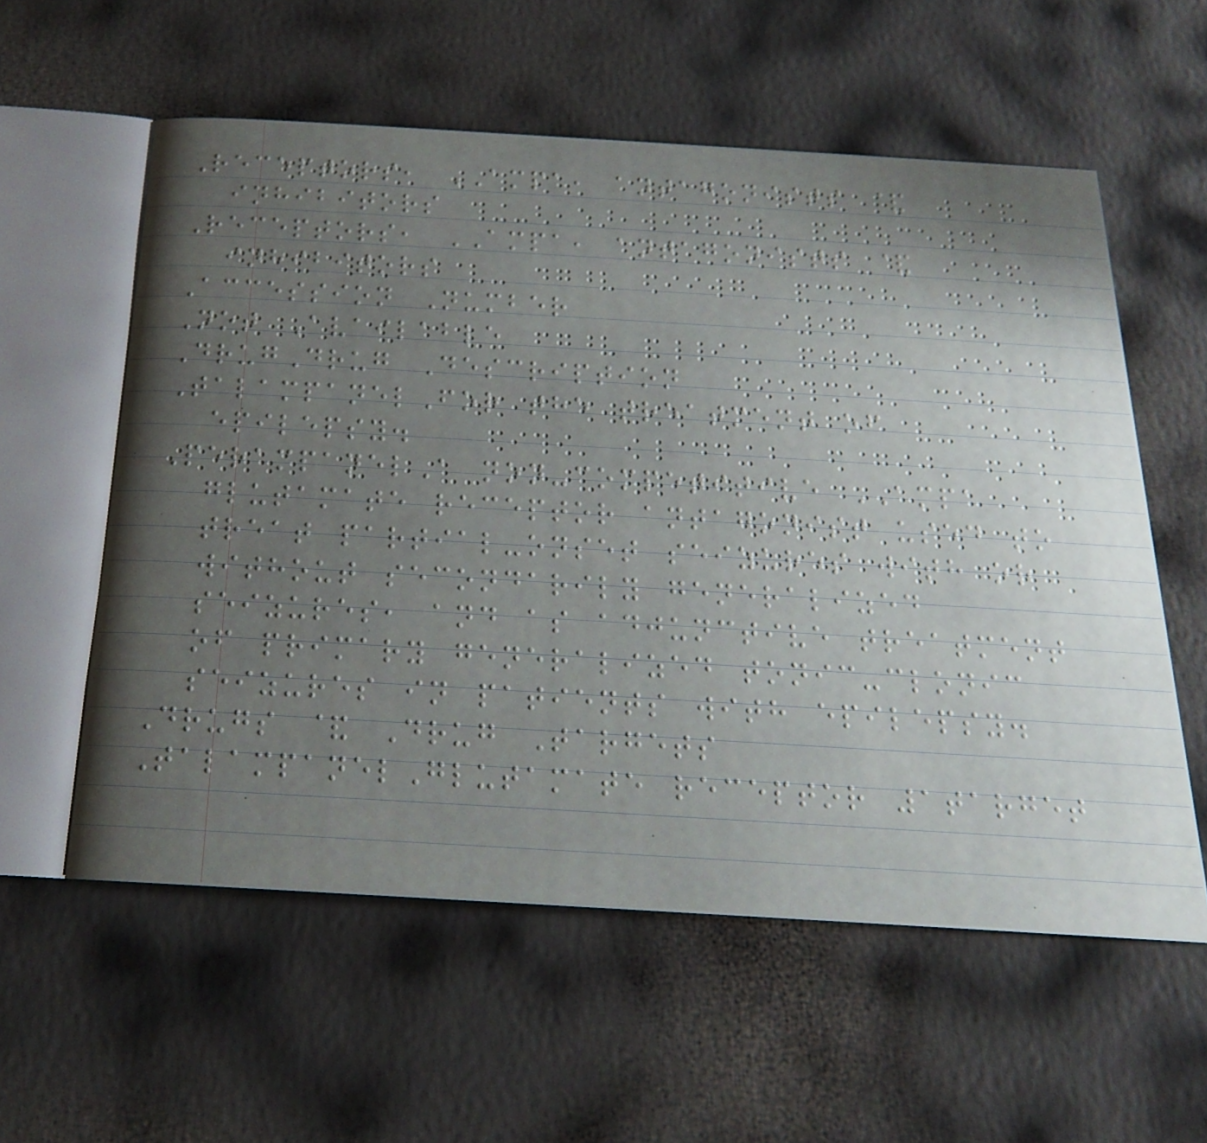Receptors, AMPA, antagonists &
inhibitors
Receptors, AMPA, antagonists &
inhibitors
Accession Number
Not Available
DrugDrug Description
TalampanelFor the treatment of
epilepsy.
PerampanelA non-competitive AMPA
glutamate receptor antagonist used to
treat partial-onset seizures with or
without secondarily generalized
seizures, and as adjunctive treatment
of primary generalized tonic-clonic
seizures in patients with epilepsy.
Drugs & Drug Targets
TalampanelGlutamate receptor 1target
